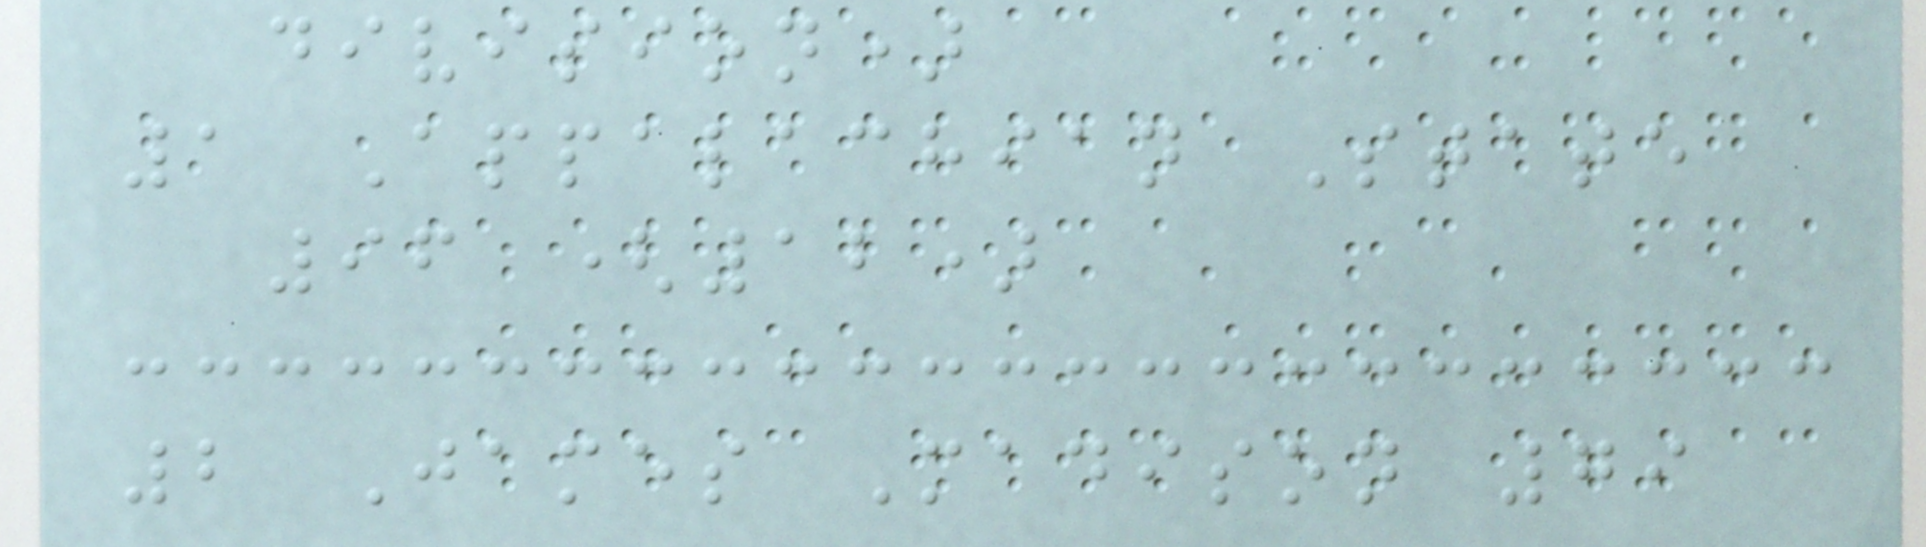division)
1 Appalachian State
96 (12)
2 James Madison 79
